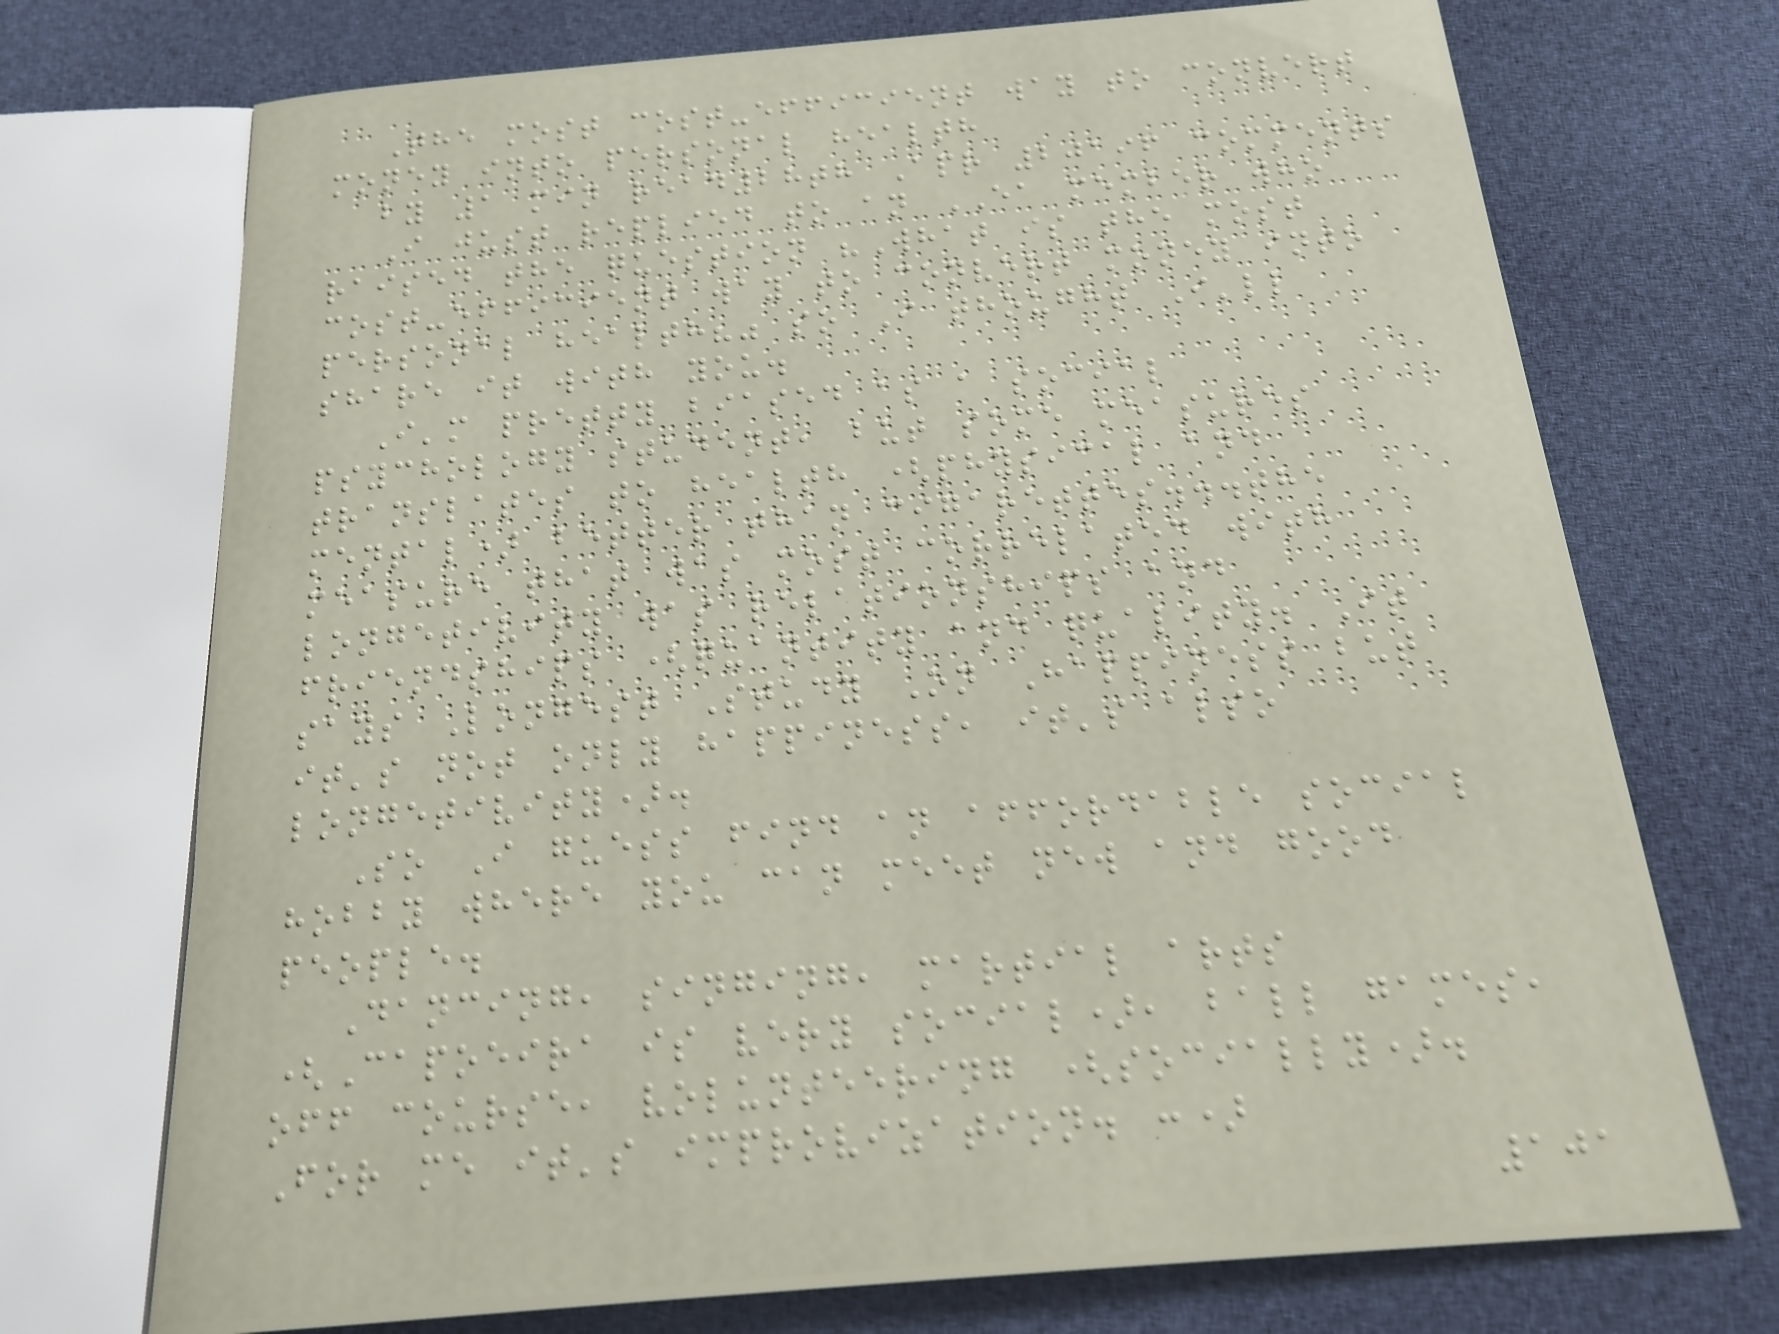The most cost-efficient way to convert
money into personal health
by 1 min read28th Apr 20196 comments
I just replied to an EA member who
raised the question "What is the most
cost-efficient way to convert money into
personal health?" so I thought I'll
share it with you.
I'm pretty biased as a social
psychology student, but some measures
translates to health (physical and
mental) better than cigarettes...the
measure that was most correlated with
longetivity was relationships and
friendships (quantity and quality. It
says Longest Study On Happiness but
it's not only happiness, it's also
longetivity).
So I guess find an affordable social
hobby where you can meet new and good
people.
Dancing, singing, martial arts
(Capoeira is very social), ball games,
off course, volunteering (socially).
For me it's improvization. :)
101
